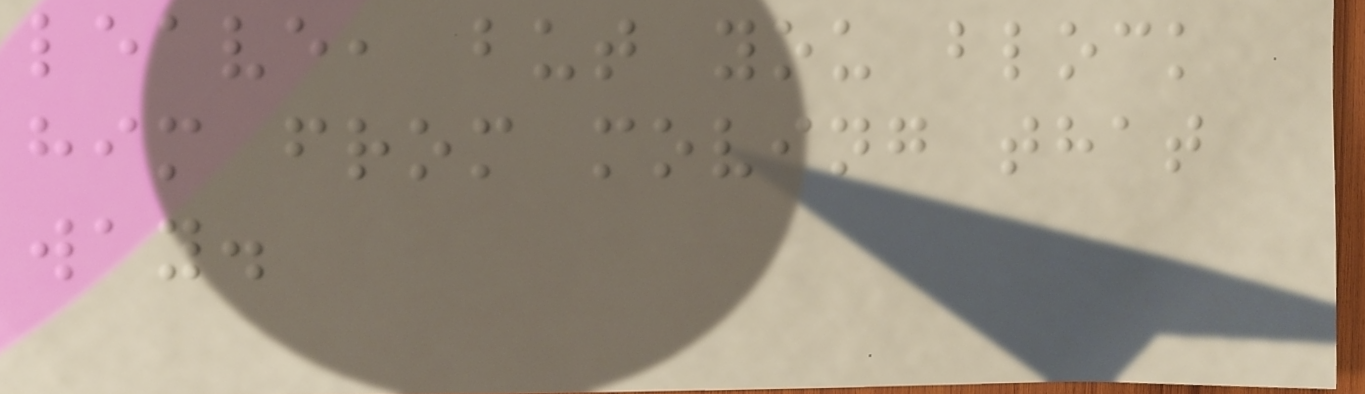leave, but you block
him from moving that
way.
